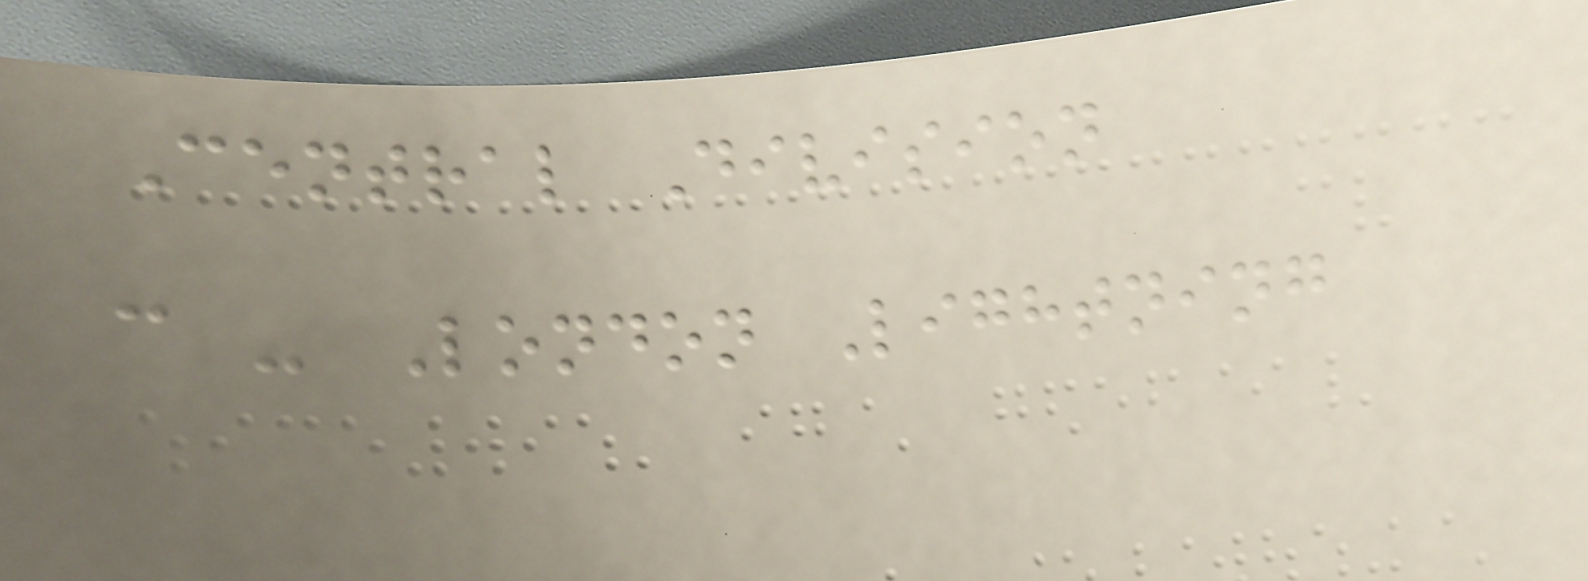Central Division
c - London Lightning
